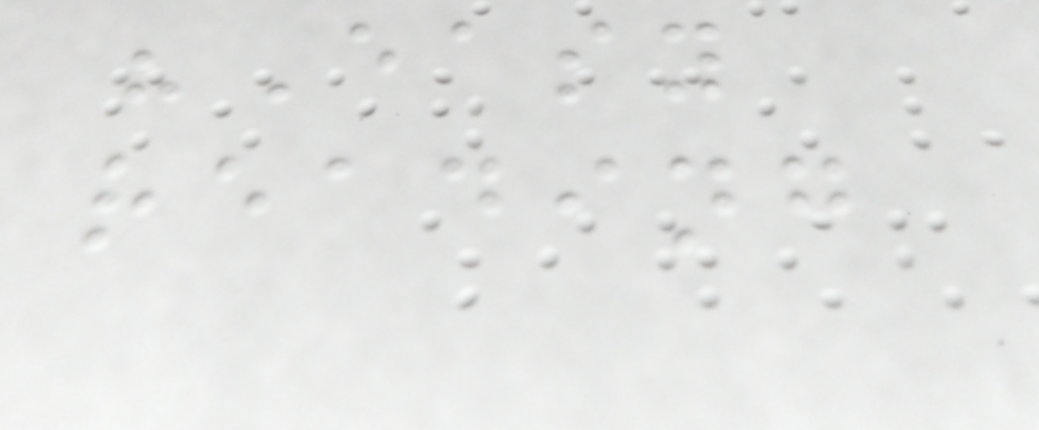"Easy
reading
